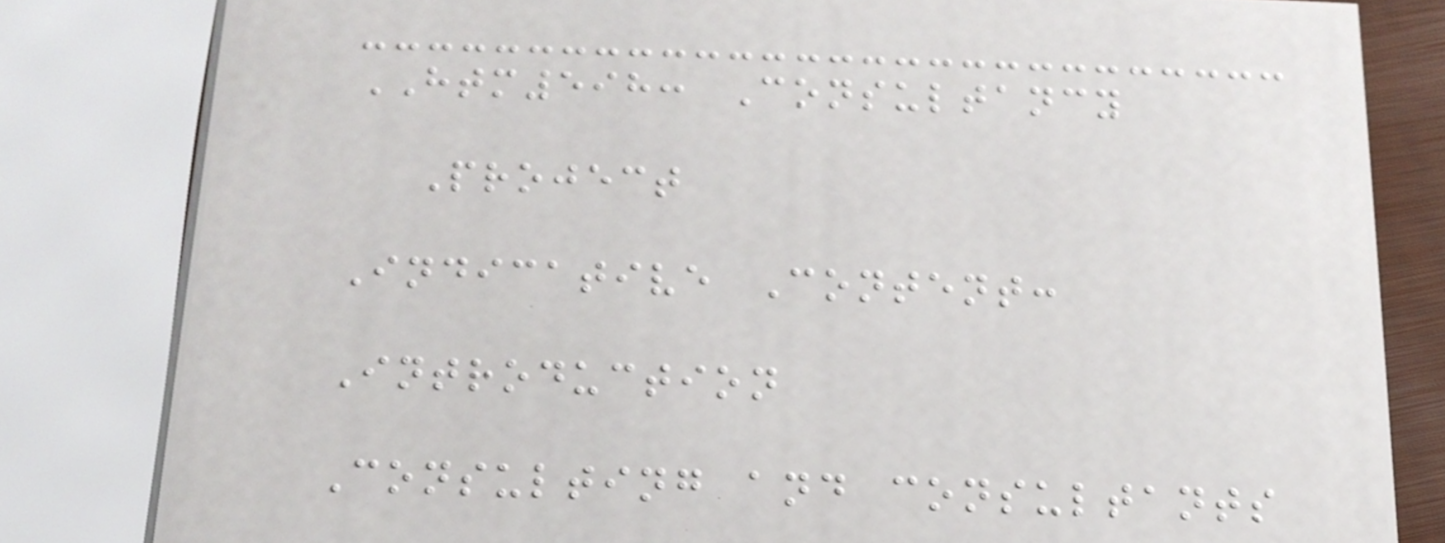HTM598: Consultancy
Project
Indicative Content:
Introduction
Consulting and consultants
